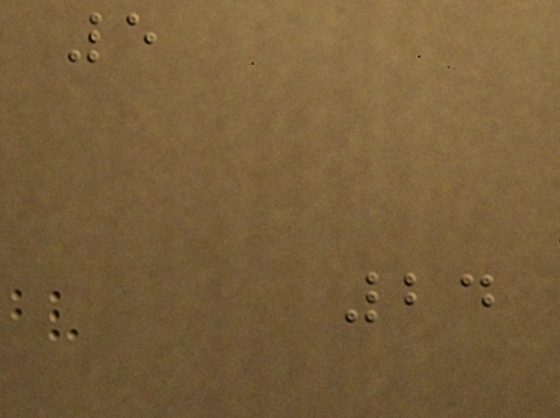5
24
